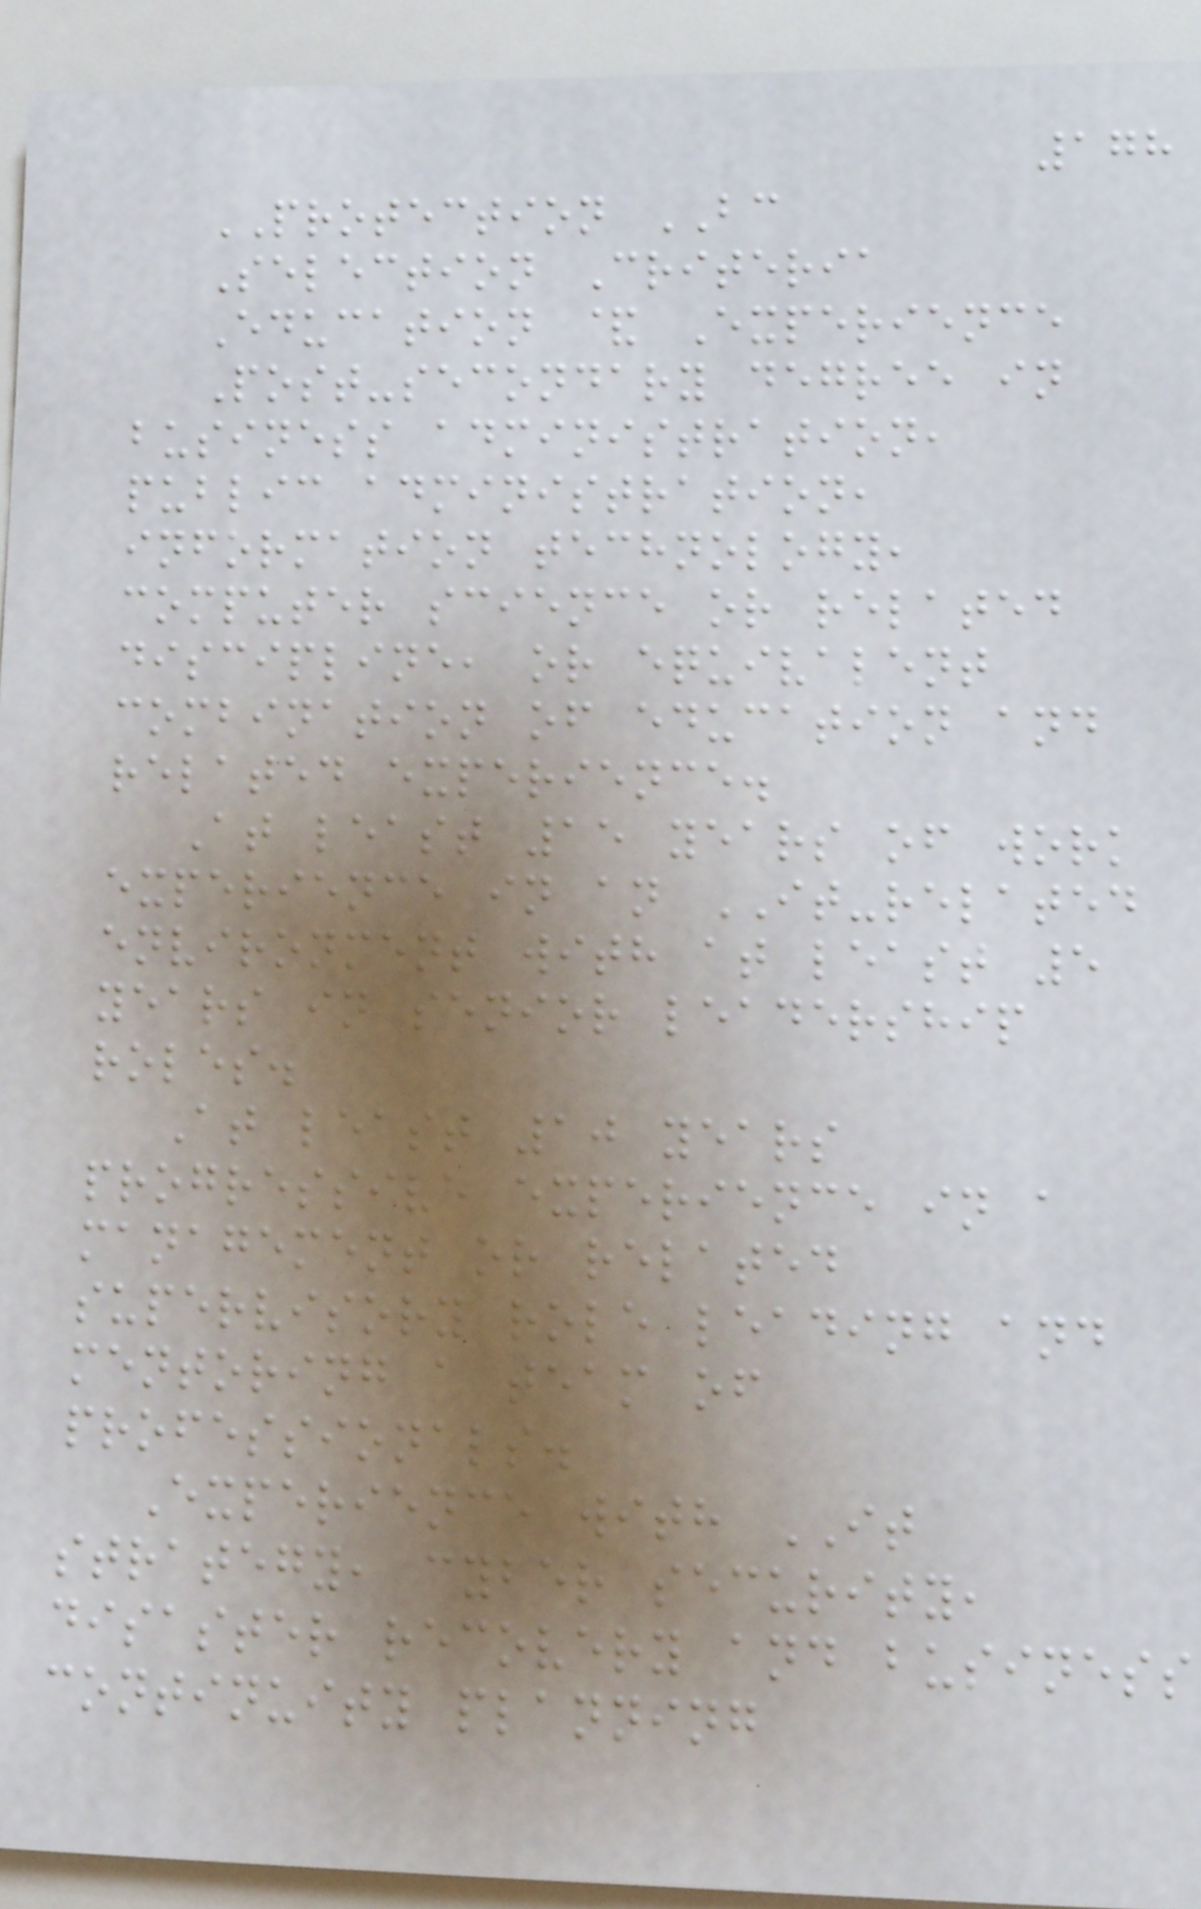178
PROTECTION BC
Selection Criteria
Education & Experience
Post-secondary degree in
business administration,
public administration,
information technology,
computer science or related
discipline, or equivalent
combination of education and
related experience.
At least 15 years of work
experience in an IT-related
environment with at least 5
years in senior leadership
roles.
At least 10 years
progressive experience in a
management or related
supervisory role leading and
mentoring a team of
professionals.
Experience with IT
strategy, cyber security,
disaster recovery and business
continuity planning
